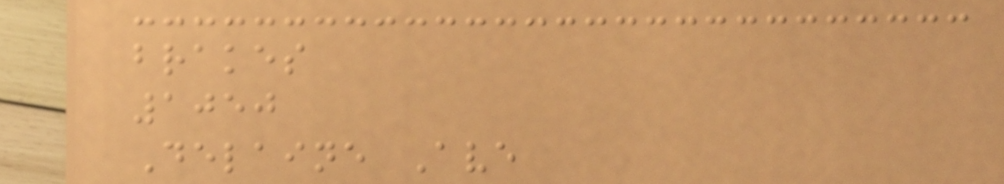brakes
1050
Delaine Ave
